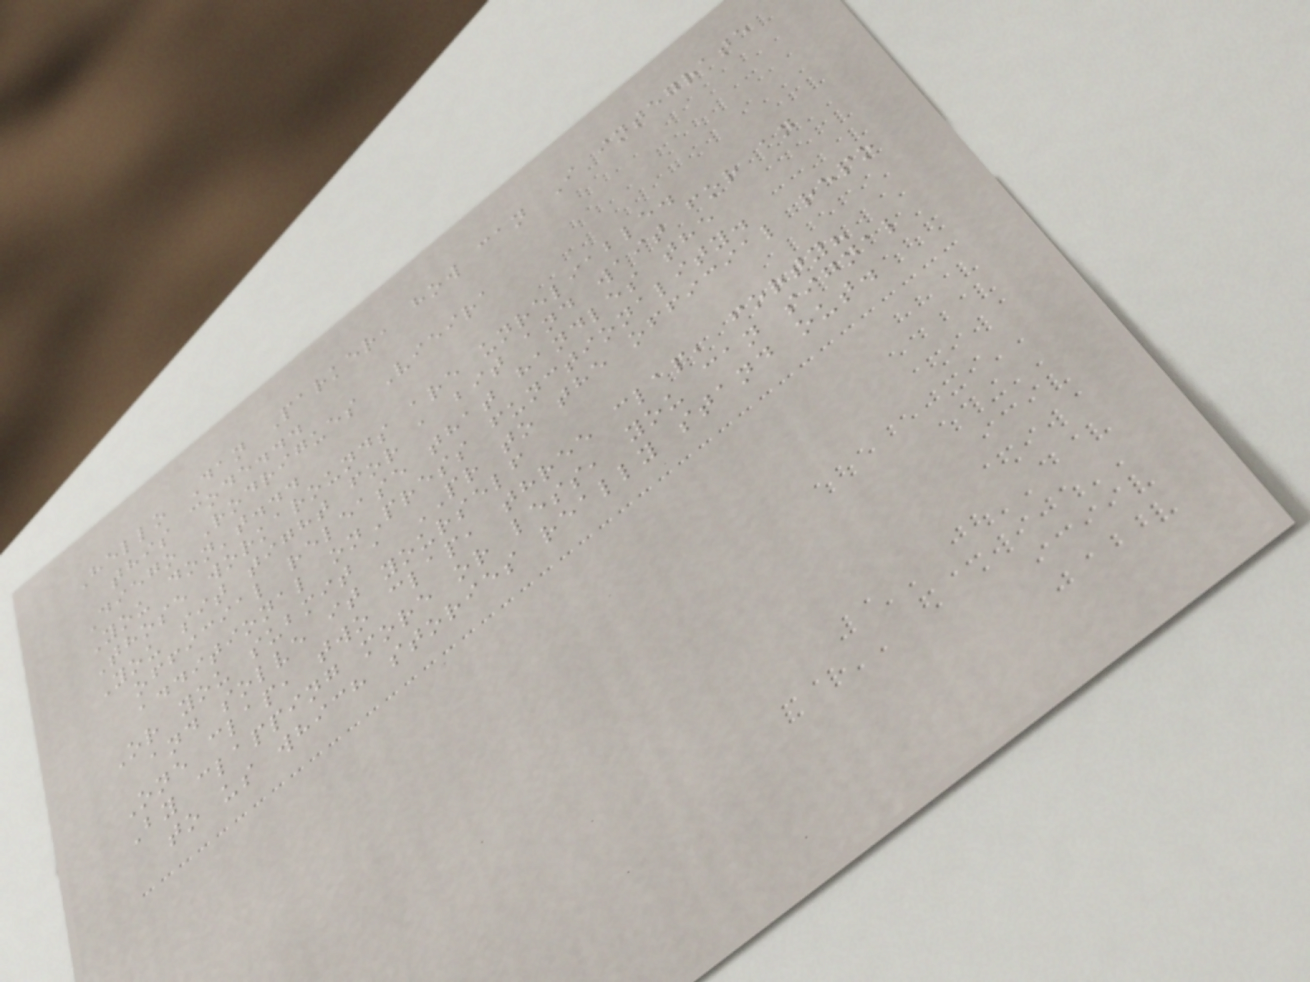Hello Dan Parker, how can I integrate
this code...
Diego Rodrigues Vieira
You don't...
Those workarounds are unreliable.
You sit tight for a bit and wait for an
official release that handles the
additional onPress functionality.
Or you submit a PR to the official repo
and solve it yourself
One clap, two clap, three clap, forty?
By clapping more or less, you can signal
to us which stories really stand out.
